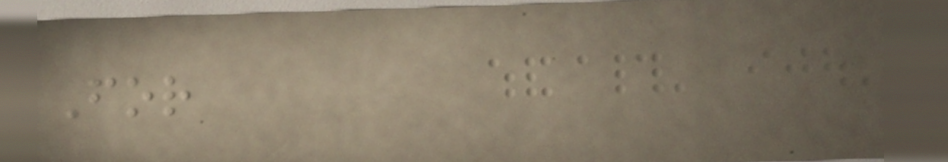For
